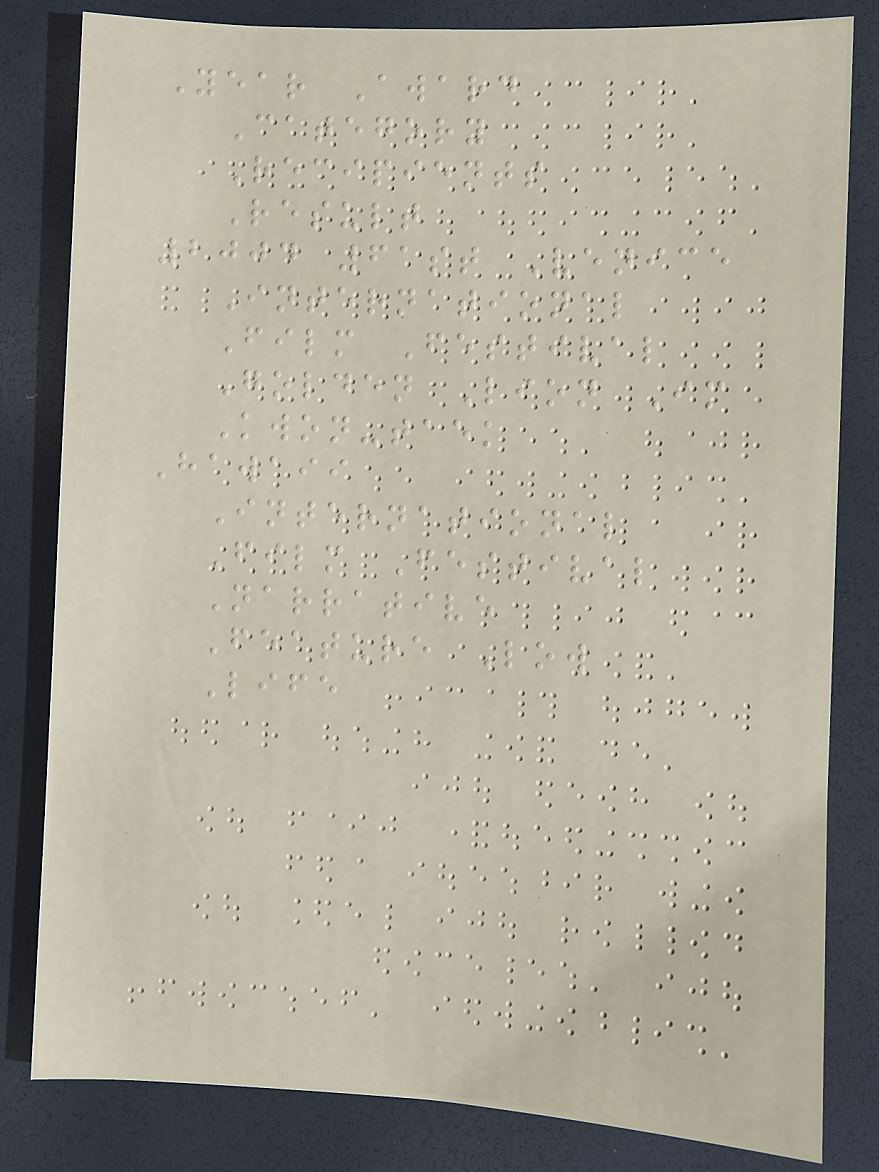Year Award
Category
Recipients
Result
2004 61st Venice
International
Film Festival
Golden Lion Im
Kwon-taek
Hawaii
International
Film Festival
Narrative
Feature Low
Life
